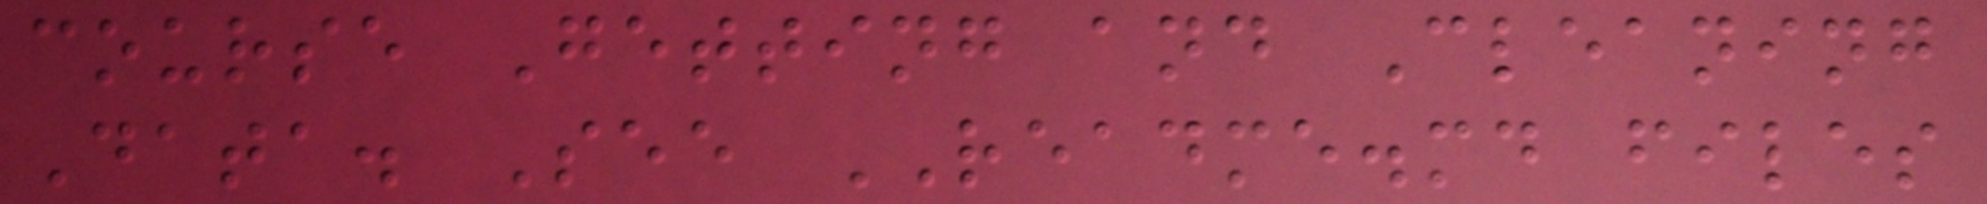course Getting and Cleaning
Data. See README.md files
